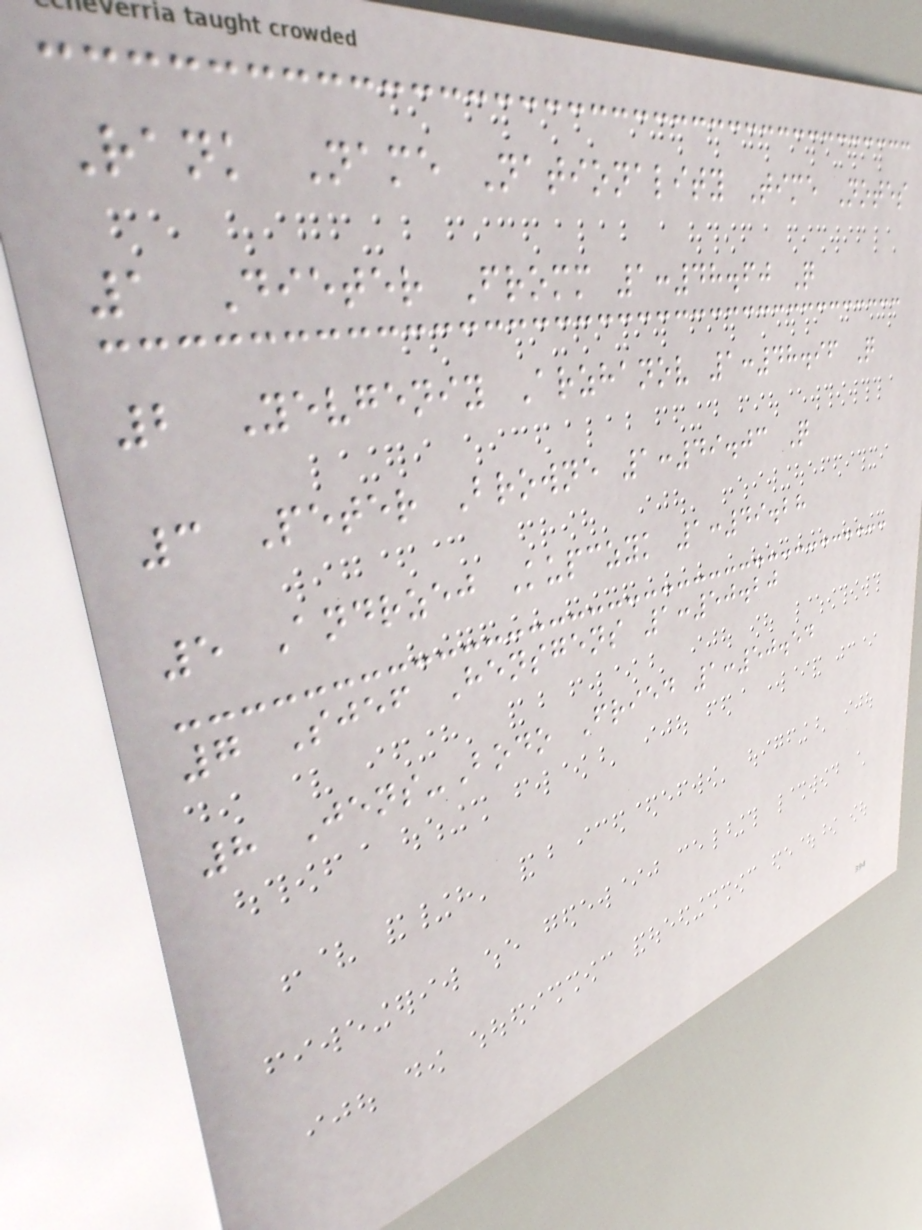Rank Name Nationality Time Notes
1 Dieter Fromm 1:48.60 Q
2 Yevgeniy Arzhanov 1:48.96 Q
3 Peter Browne 1:49.03 Q
5 Andrzej Kupczyk 1:49.28
7 Sjef Hensgens 1:50.20
8 Jens-Bodo Fried 1:50.54
